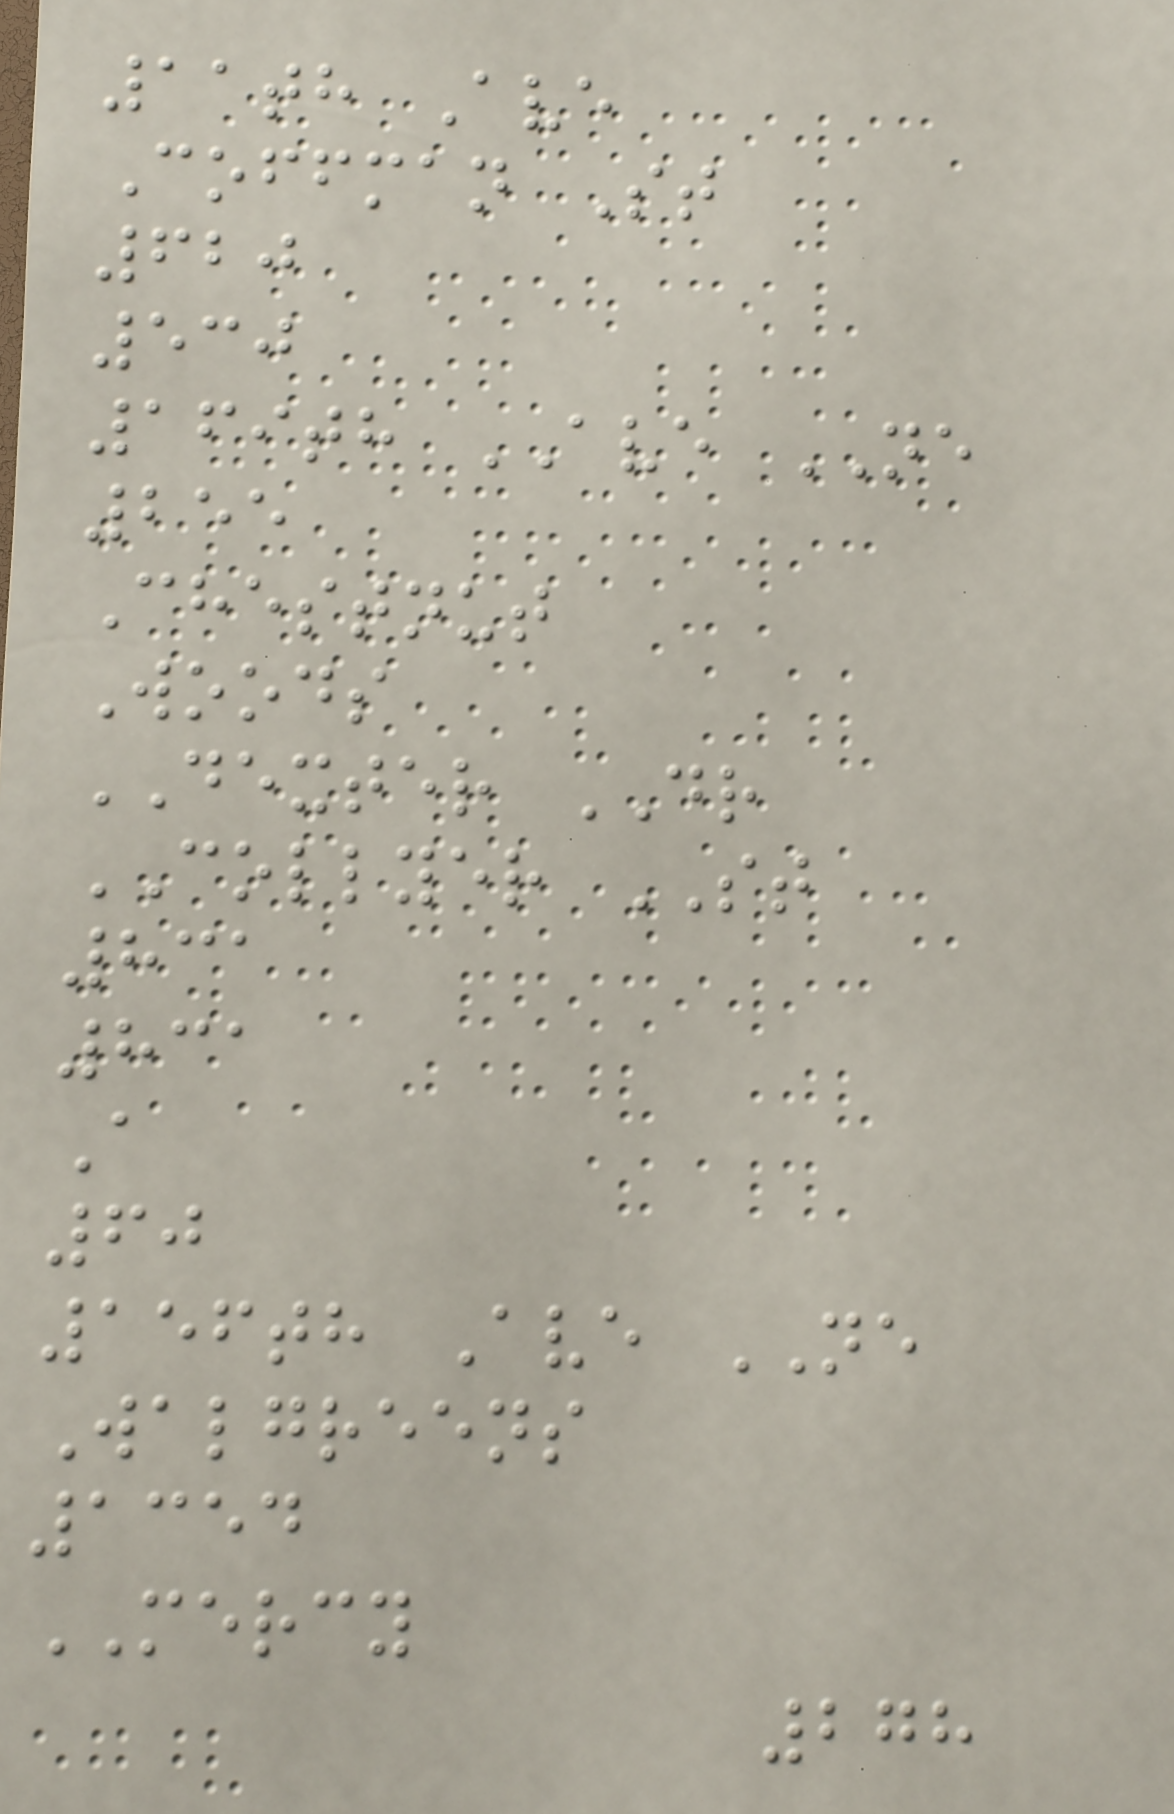11th Ave
Coffman St
620
530
169th AVE NE
255
Chestnut
Woods
DEXTER DR
COLLYER ST
831
831
A
60
156th Ave NE
Walgreens
1354
MERCY
278
